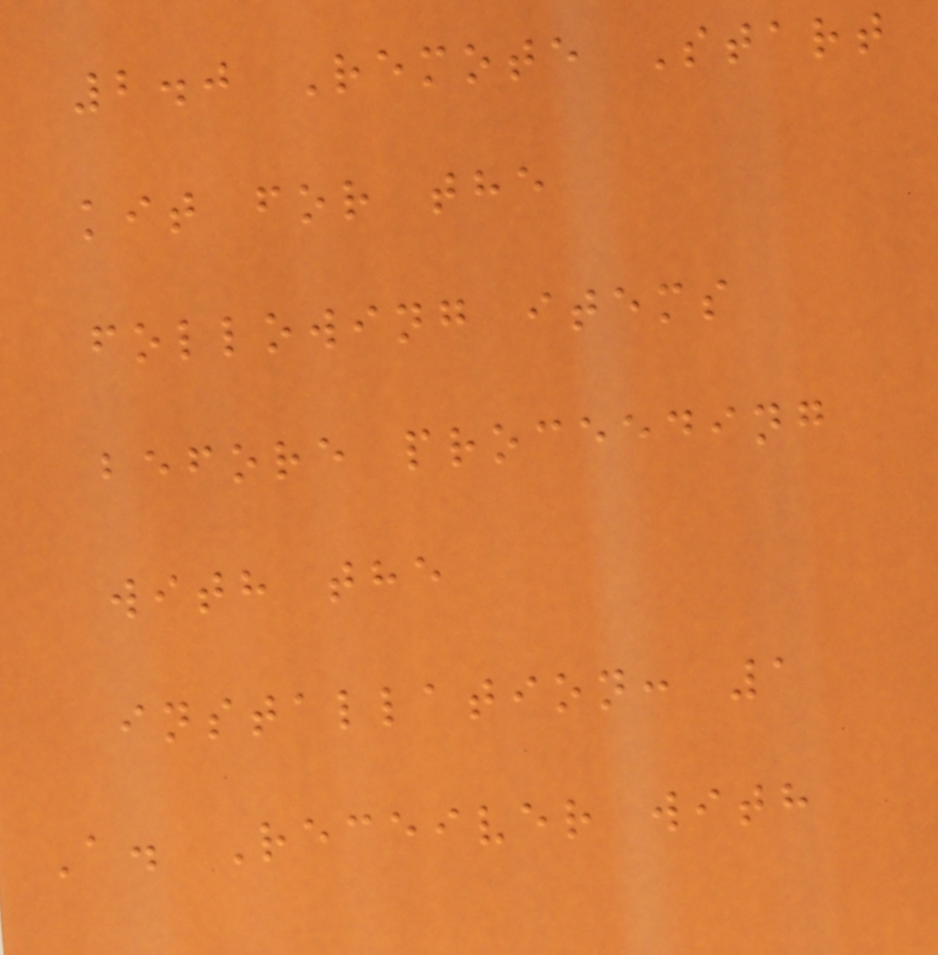2.0 Remote Start
kit for the
following items
before proceeding
with the
installation: 1
A. Receiver with
